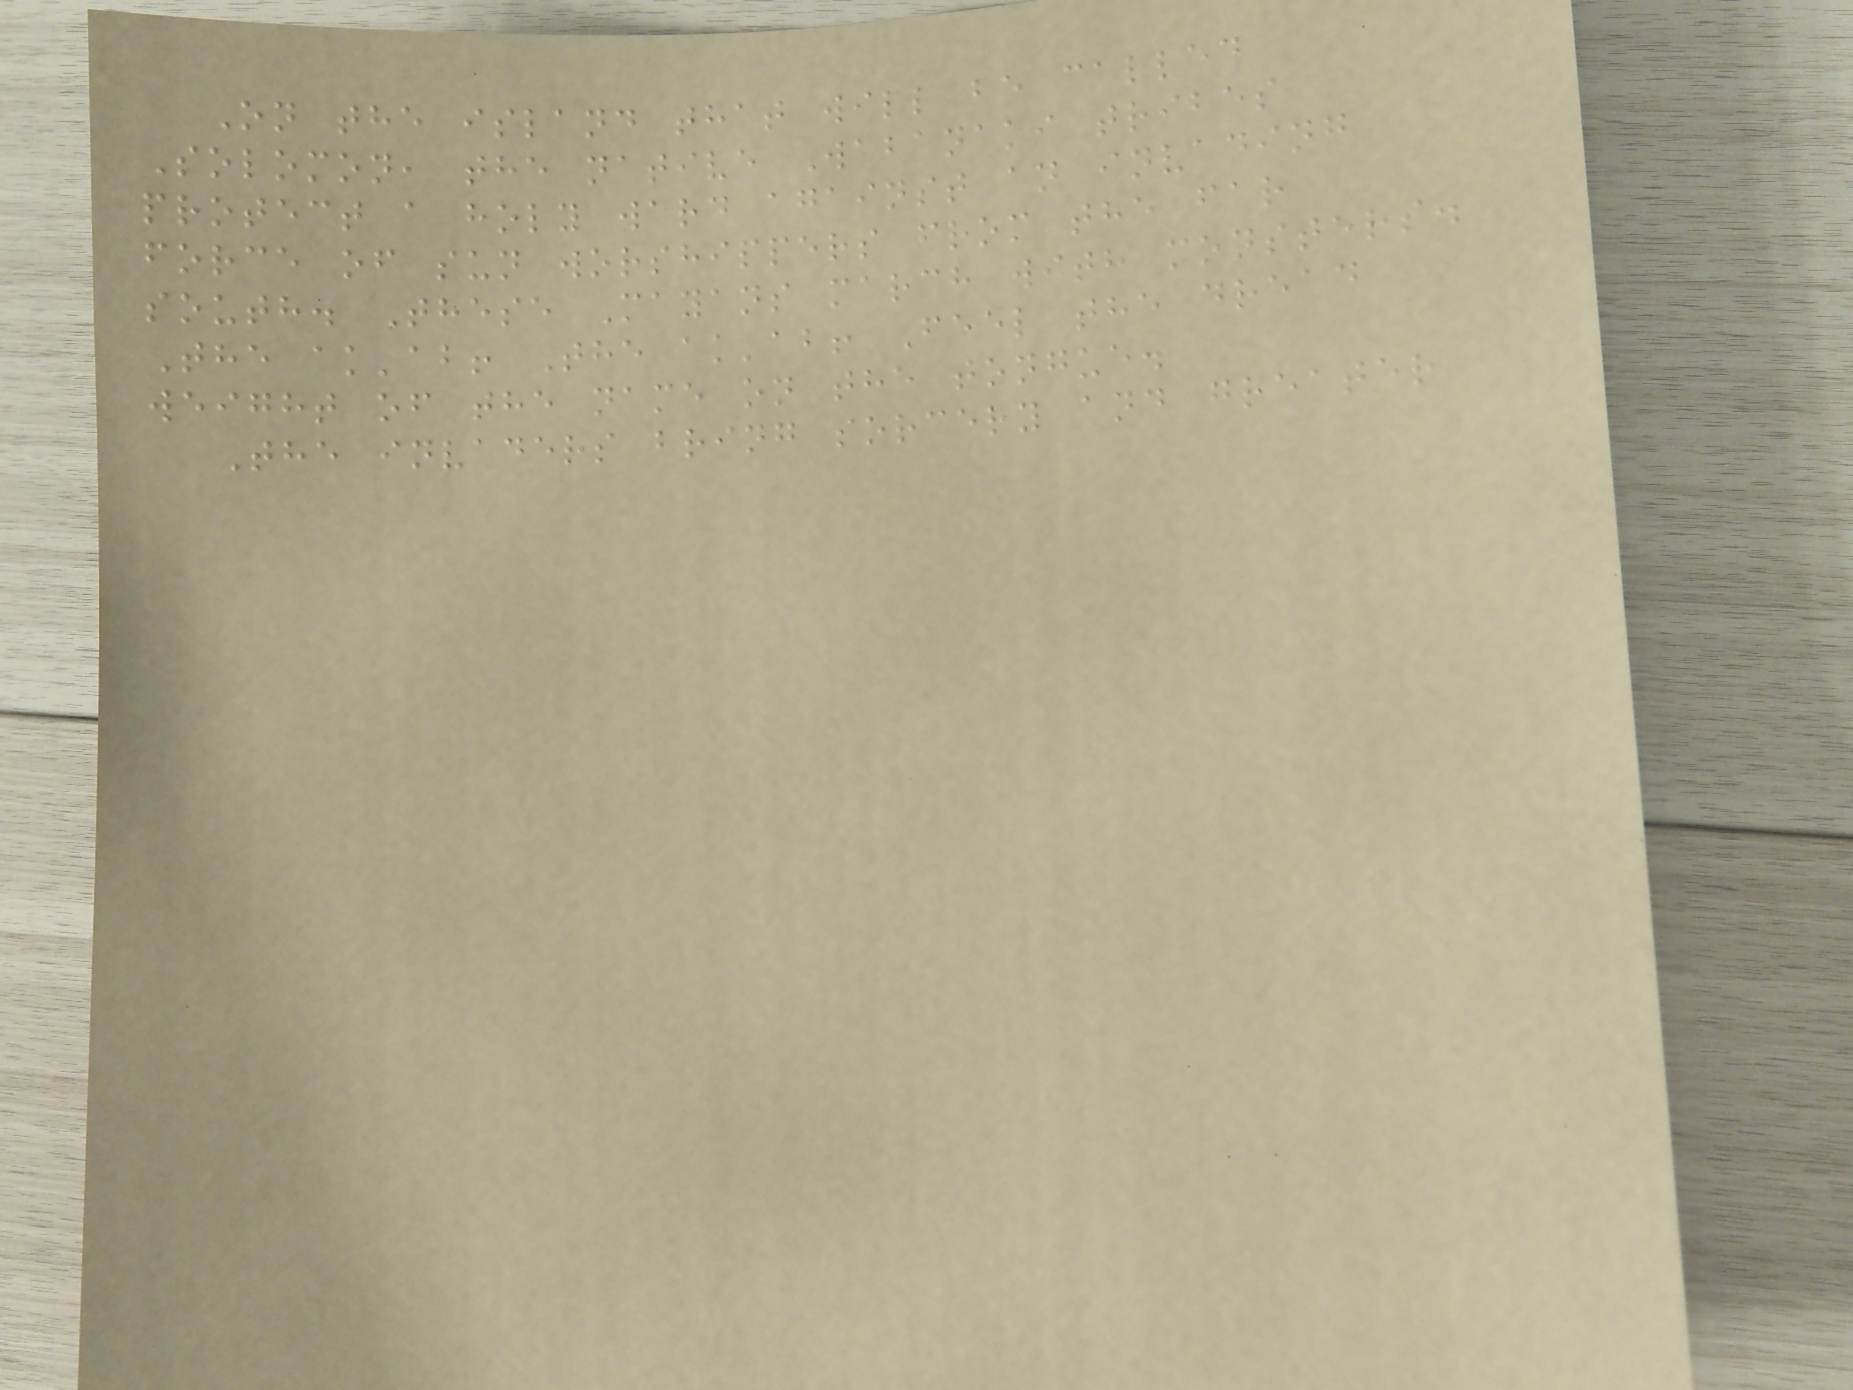On the island that will be called
Solomon, the native Wabanaki tribes
protect a holy ward against an invading
force of sun worshippers from the far
south. These Mayans march with monsters.
The ak'ab! The ak'ab! Feel the dread
weight of the name on the tongue.
The invaders bring sorcery and greater
